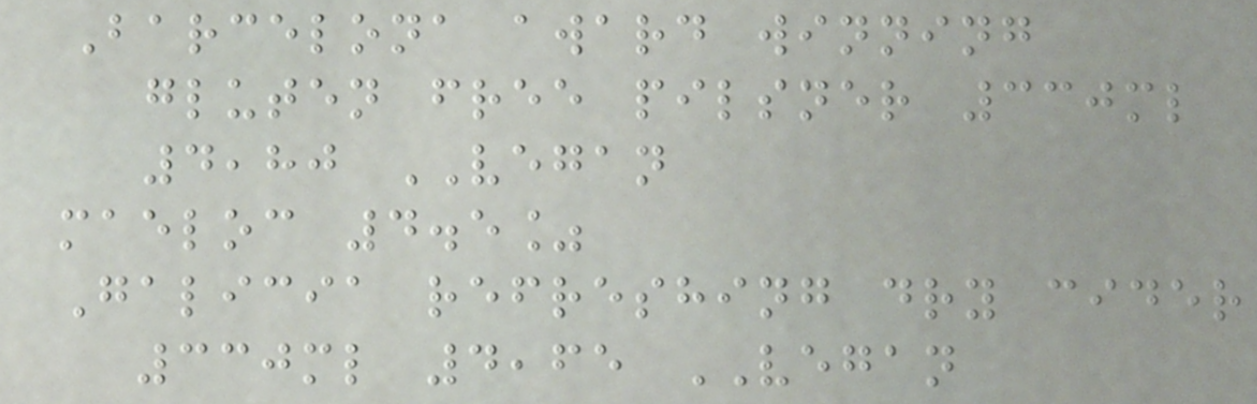Barcelona award winning
gluten free pilsner 330ml
4,80 VEGAN
maeloc 4.5%
Galicia refreshing dry cider
330ml 4,65 VEGAN
